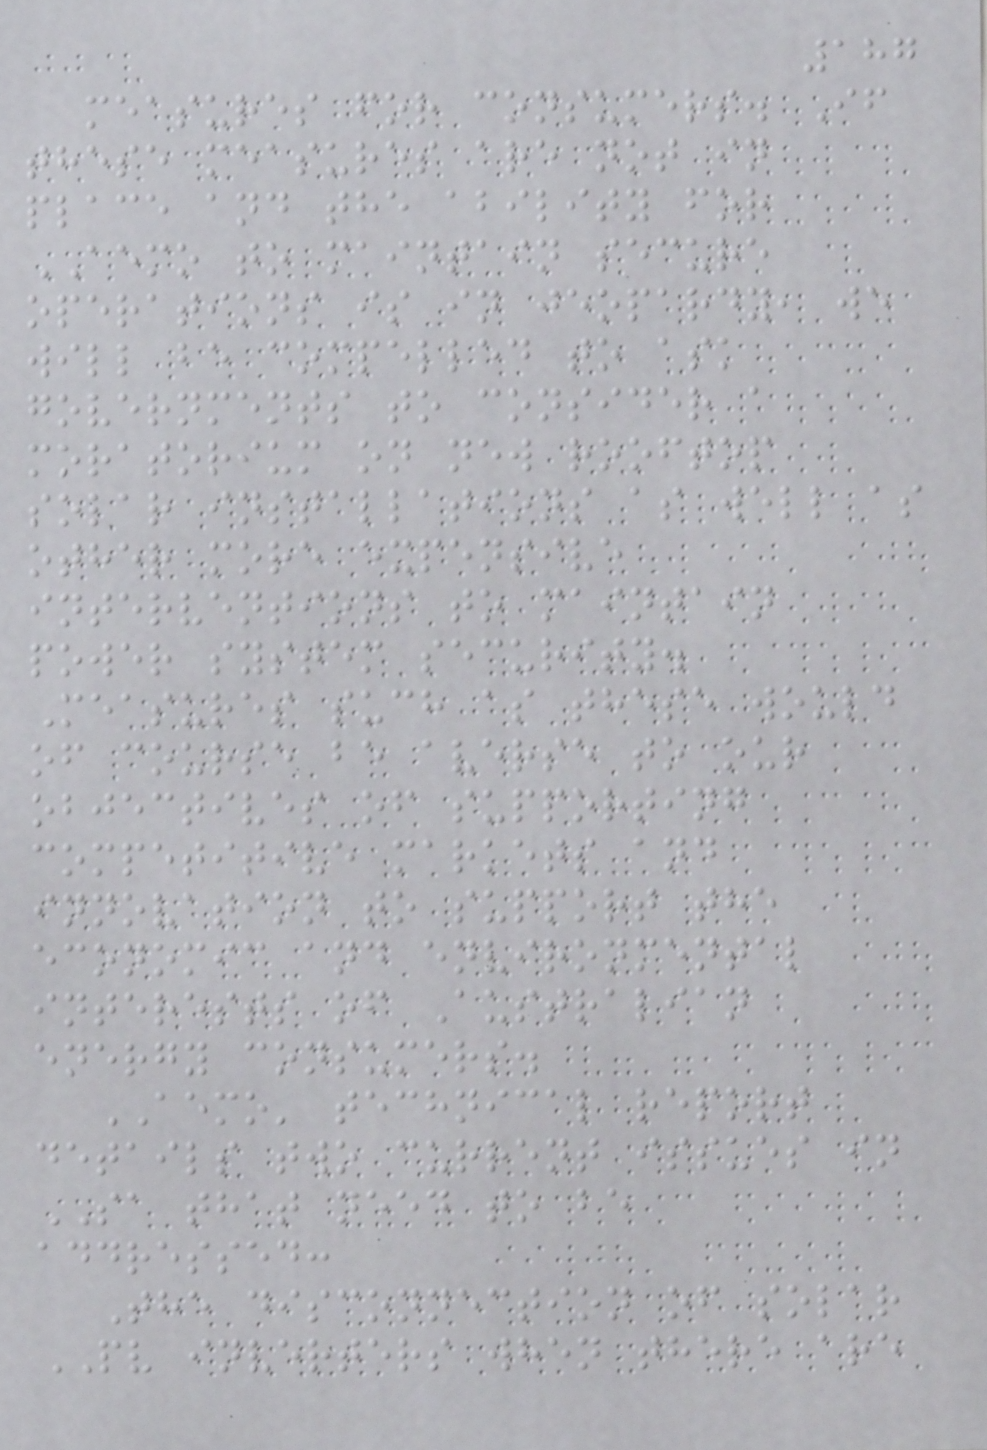187
measures for consumers. If
these measures are not in
place and the ability for
AEMO to maintain secure
operations is in jeopardy, we
will be compelled to ask
governments to consider a
moratorium on new rooftop
solar installations as well as
other more expensive
interventions to maintain
power system security.
Measures such as these would
of course be averse to our
objectives of supporting
competitive markets and
innovation to support the
economic and environmental
interests of Australian
energy consumers.
AEMO' technical report
details two current issues in
SA that need to be
addressed:
The disconnection of solar
PV inverters when there are
